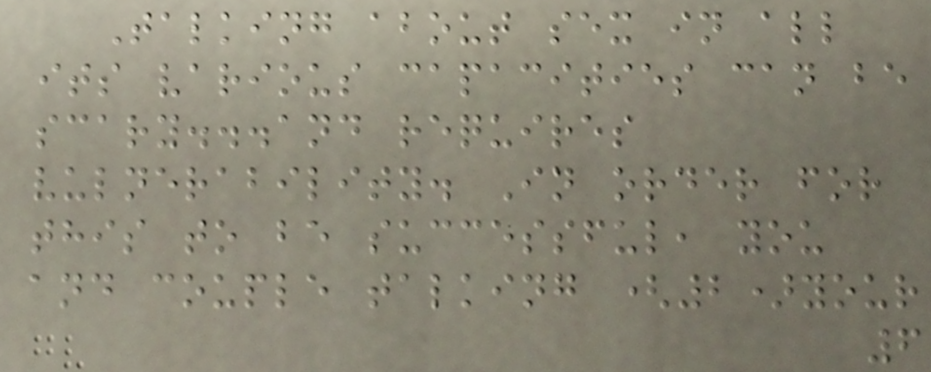Talking about sex in all
its various capacities can be
scary...and requires
vulnerability. In order for
this to be successful, you
and couple talking (2)your
6
